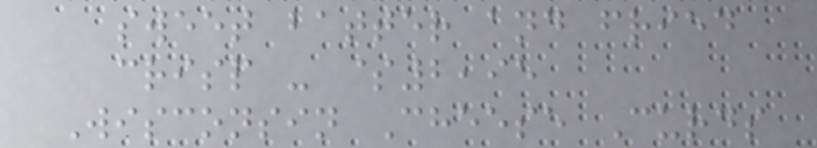sweet batter and fried
crisp - $2,95
Wisconsin Cheese Curds
